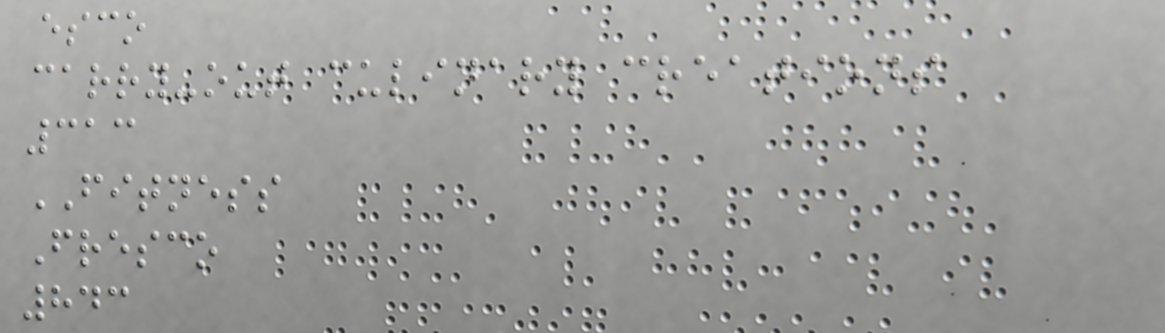esco
carry-out culinary creations
313
FITNESS
Fresco
843
